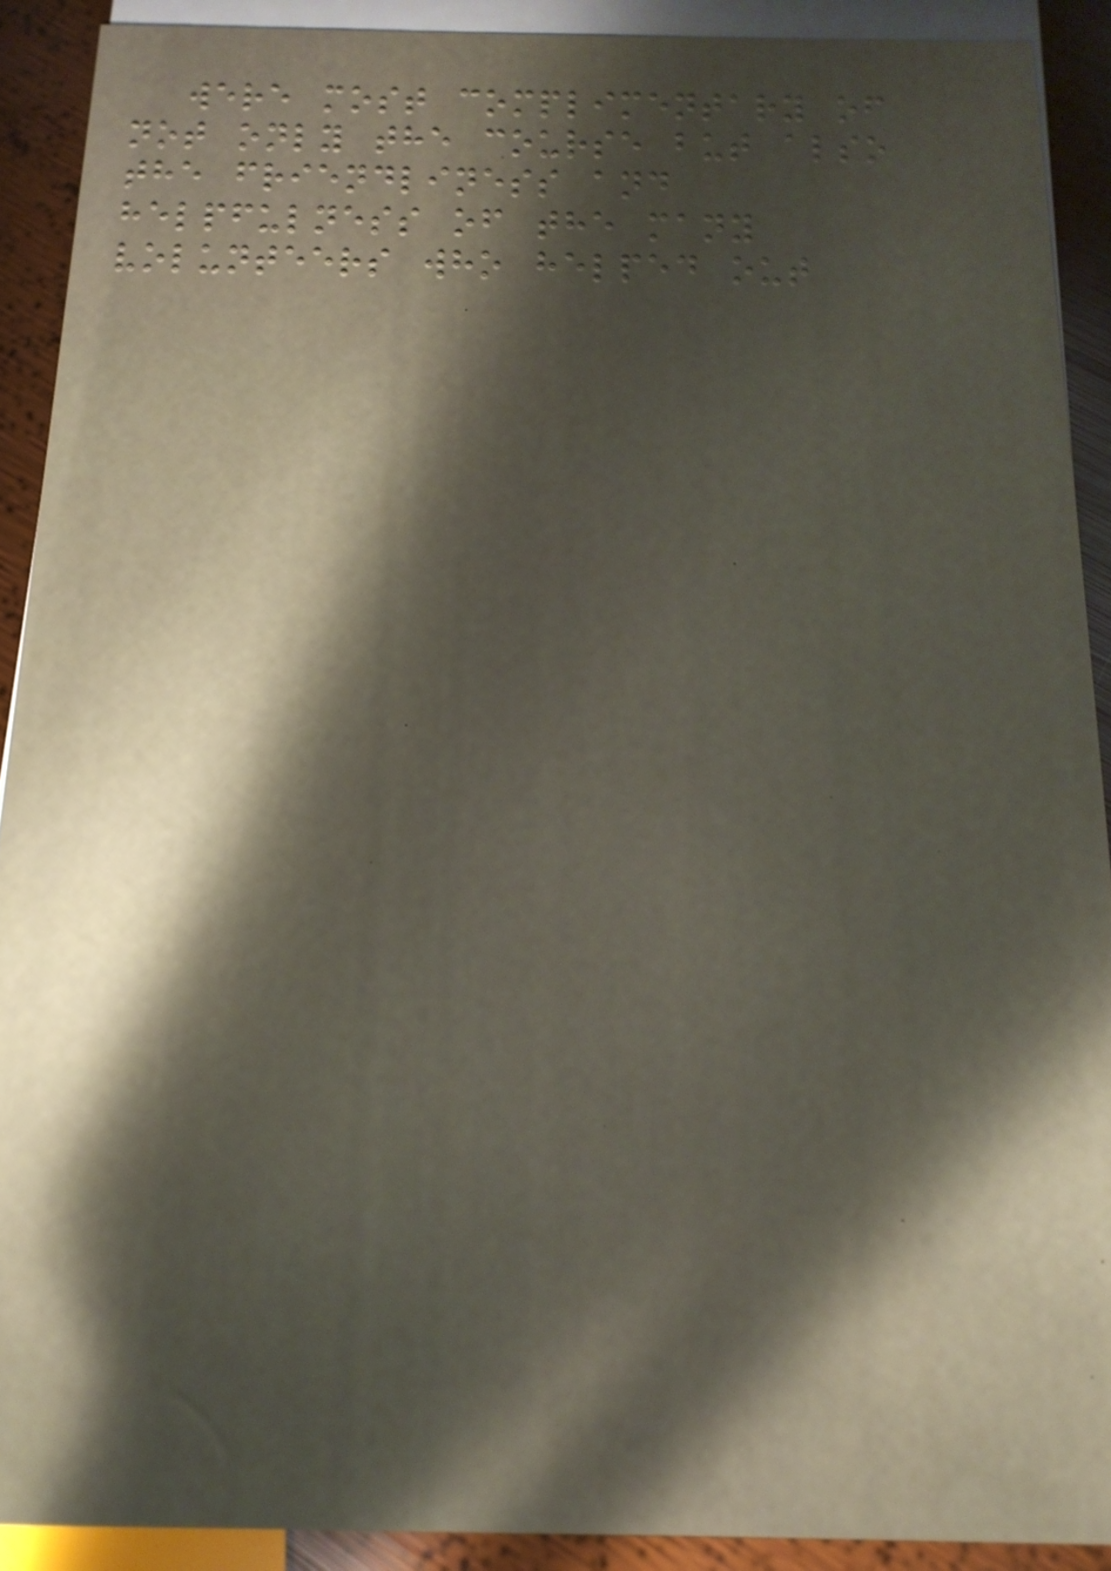were most complimentary of
not only the course but also
the friendliness and
helpfulness of the many
volunteers who helped out
